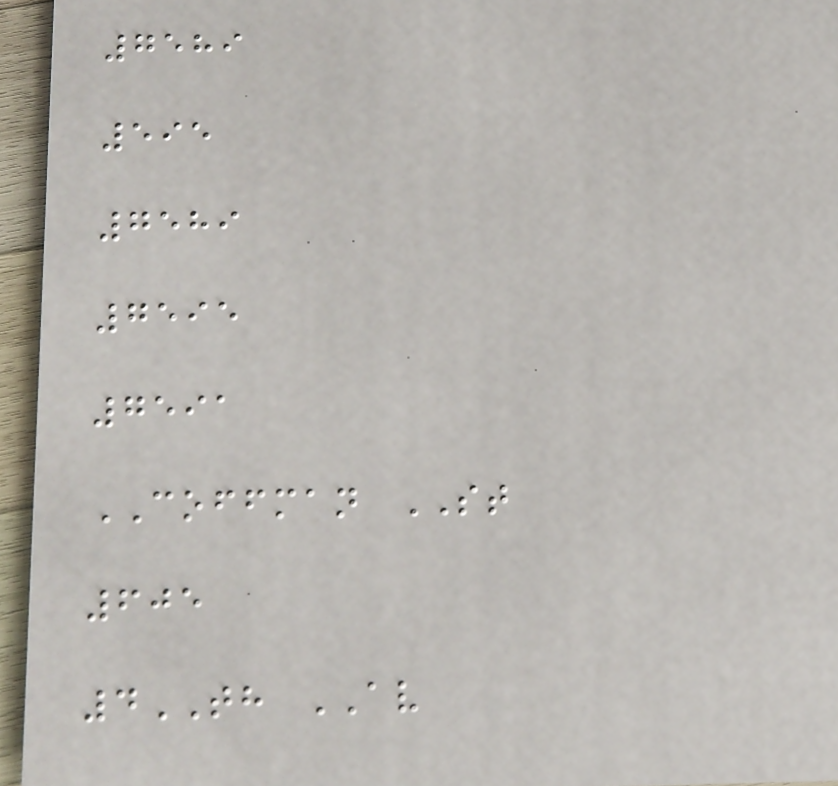7589
595
7589
7595
7591
COFFMAN ST
605
4TH AV
